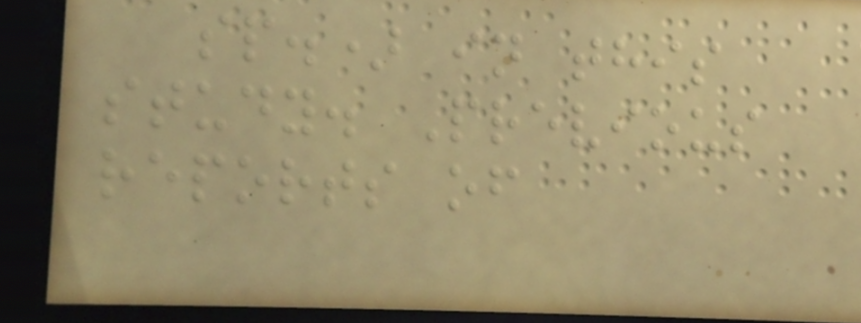sp.) in this
study. Previous
reports of
